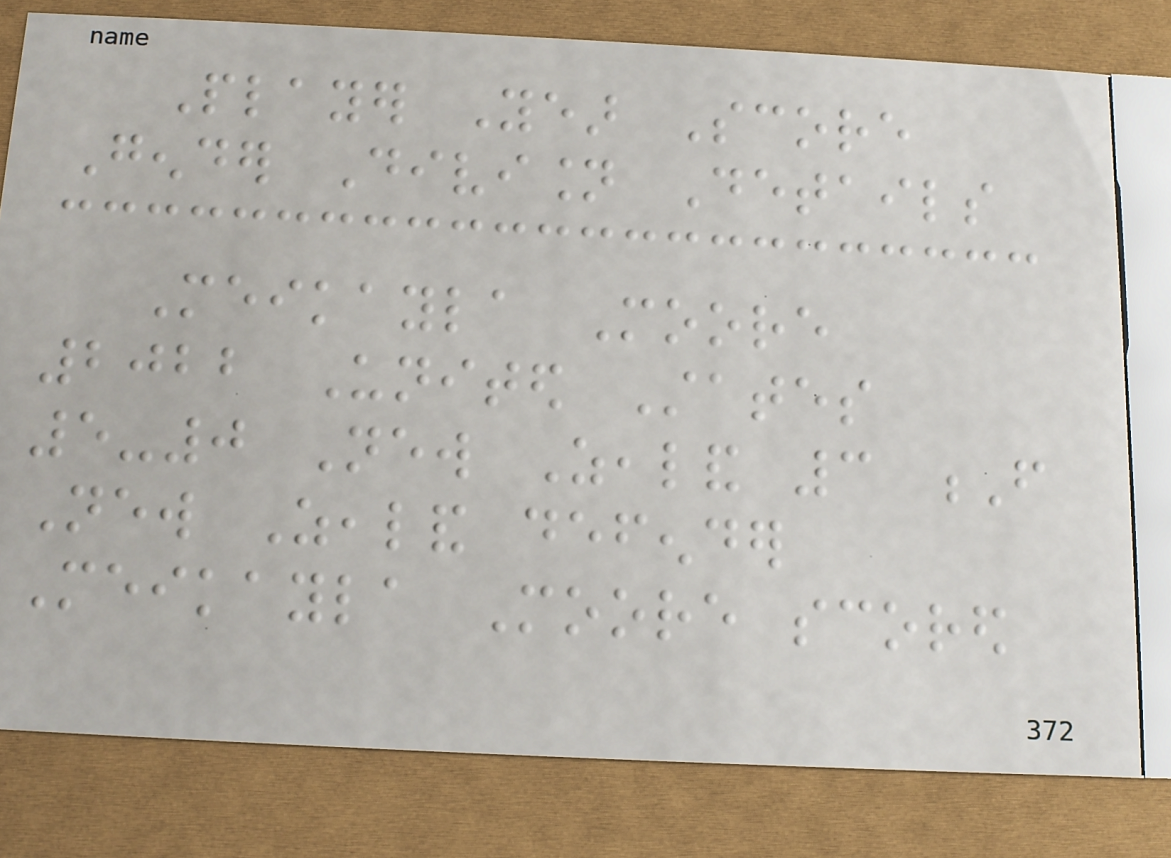Player Year Score
Gender Division Details
Meikayla Moore
2022 United States
5-0 New Zealand 3 F
New Zealand defender
Meikayla Moore scored
